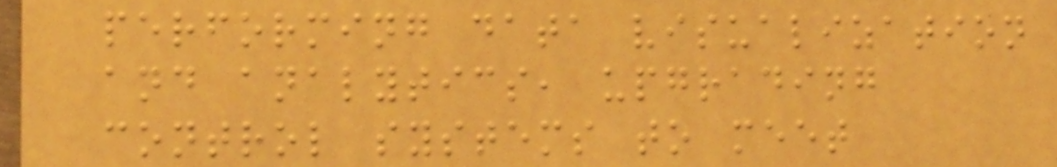performing data visualization
and analytics, upgrading
control systems to meet
